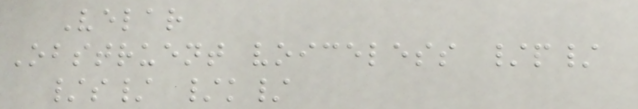Velar
Obstruent voiceless /p/
/s/ /k/
